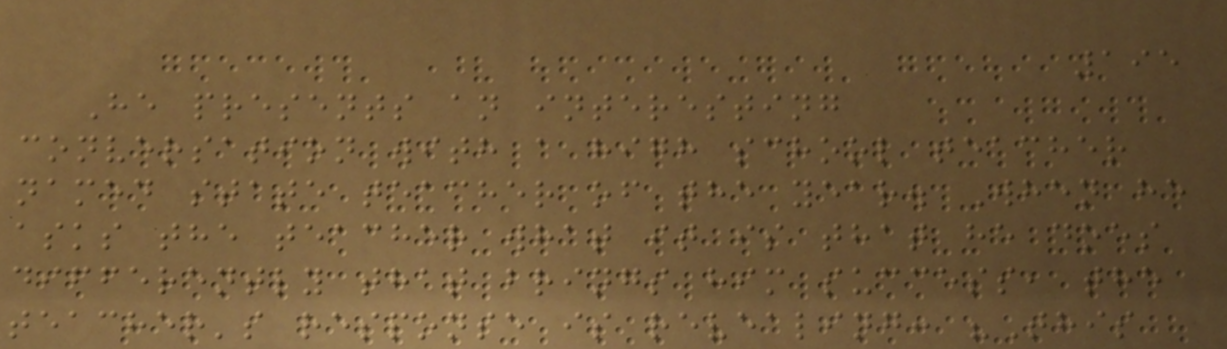195
He presents an interesting
conversation with a high school teacher
named state teacher of the year. When he
asks the teacher what it is that he does
differently that brings him success, the
teacher's response is revealing: "This
